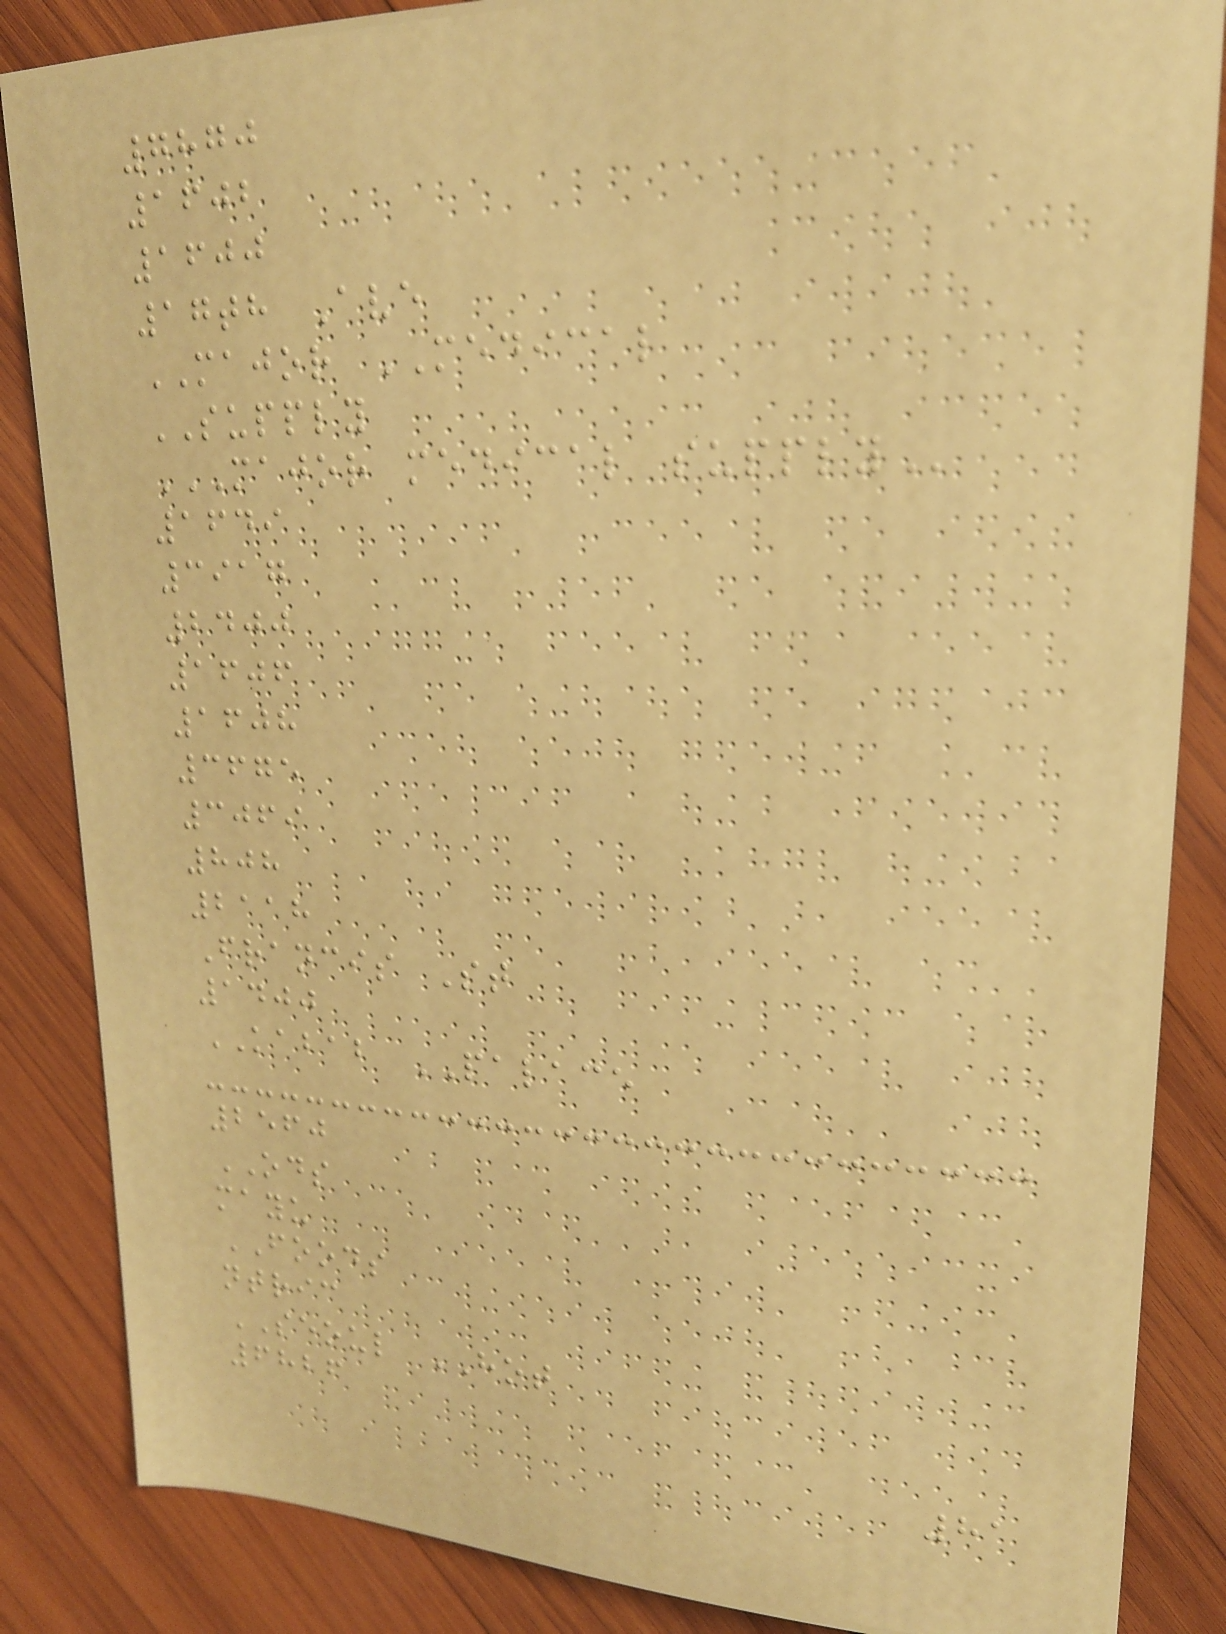7870
1602
1600
17th Ave
MAJOR MEDICAL
SUPPLY
MAJOR MEDICAL SUPPLY
1649
3917
2400
1606
1608
3675
3069
808
2118
Francis St
1400
KABAB PALACE
2560
ODS
mayu
FOODS
ntric
SEOUL HOT
6826
81
